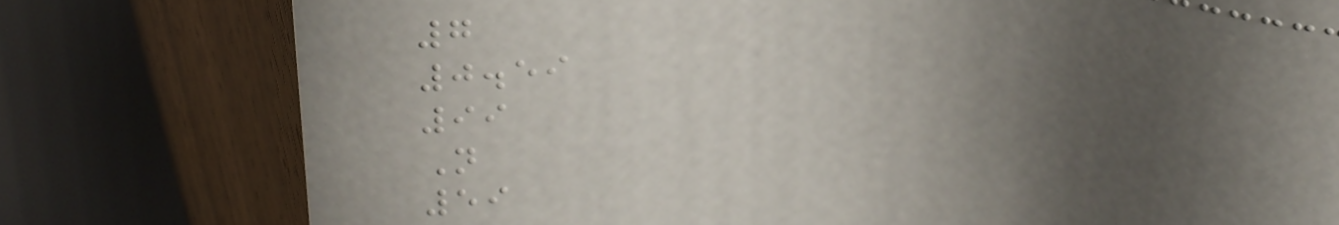7
0.59
99
N
59
